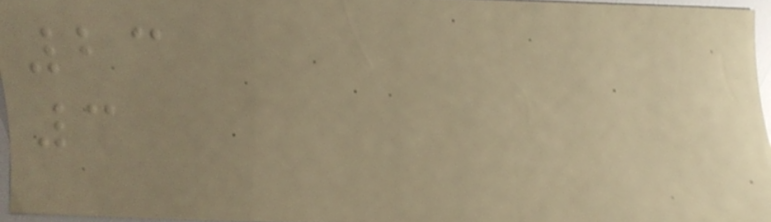23
3
